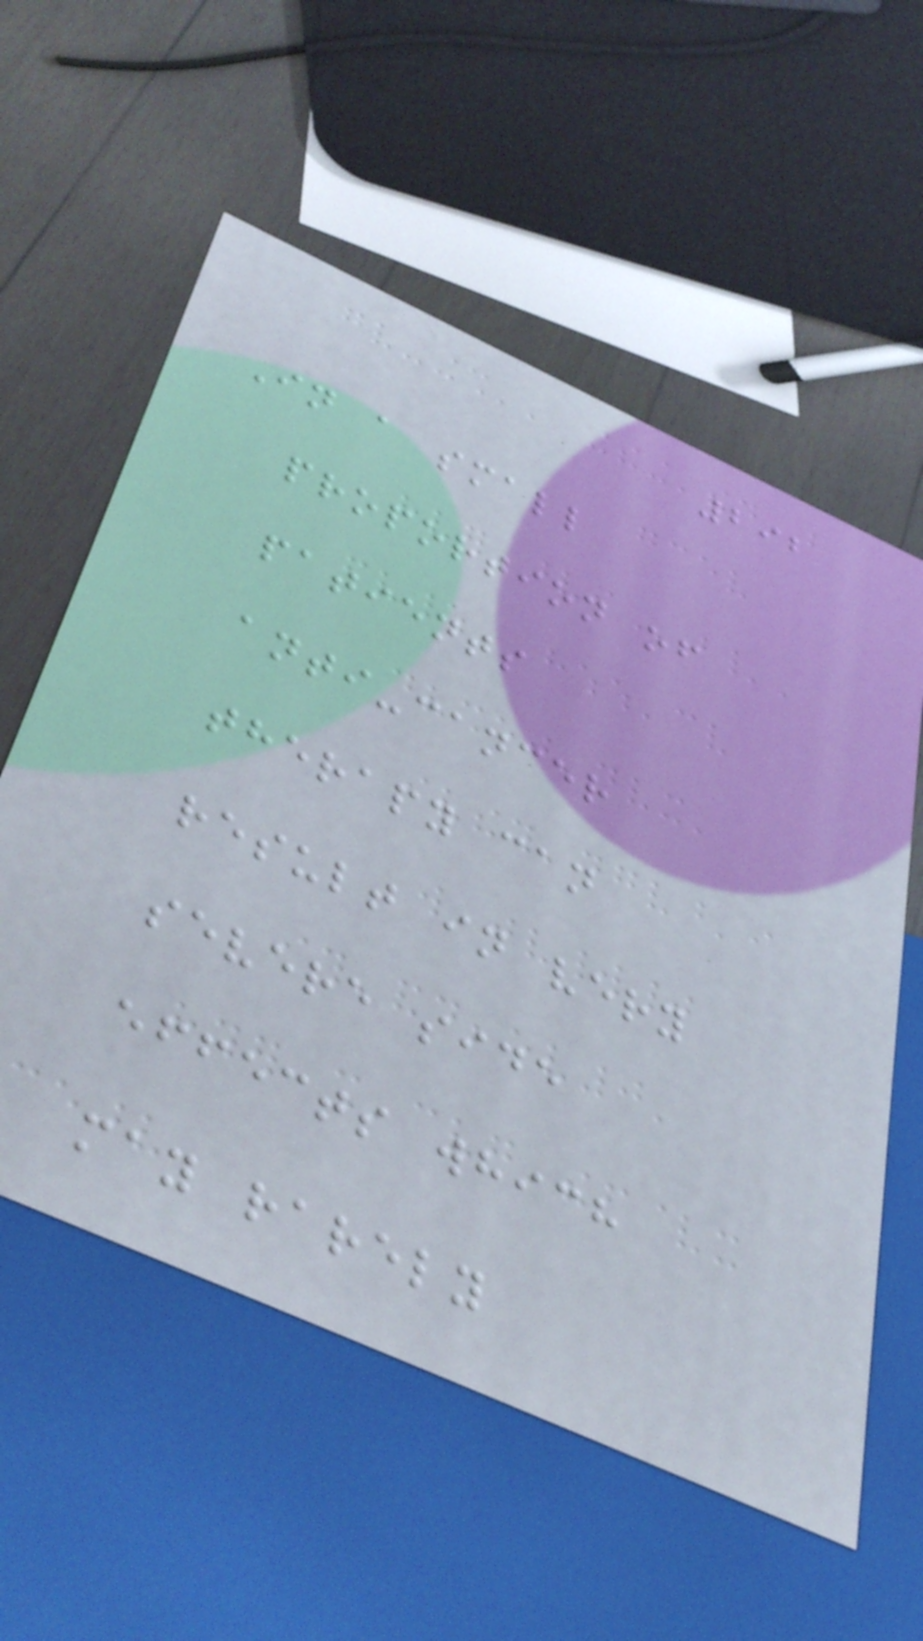292
In a small
proportion of
patients
anti-cancer
therapy can
result in very
severe side
effects which
may rarely
